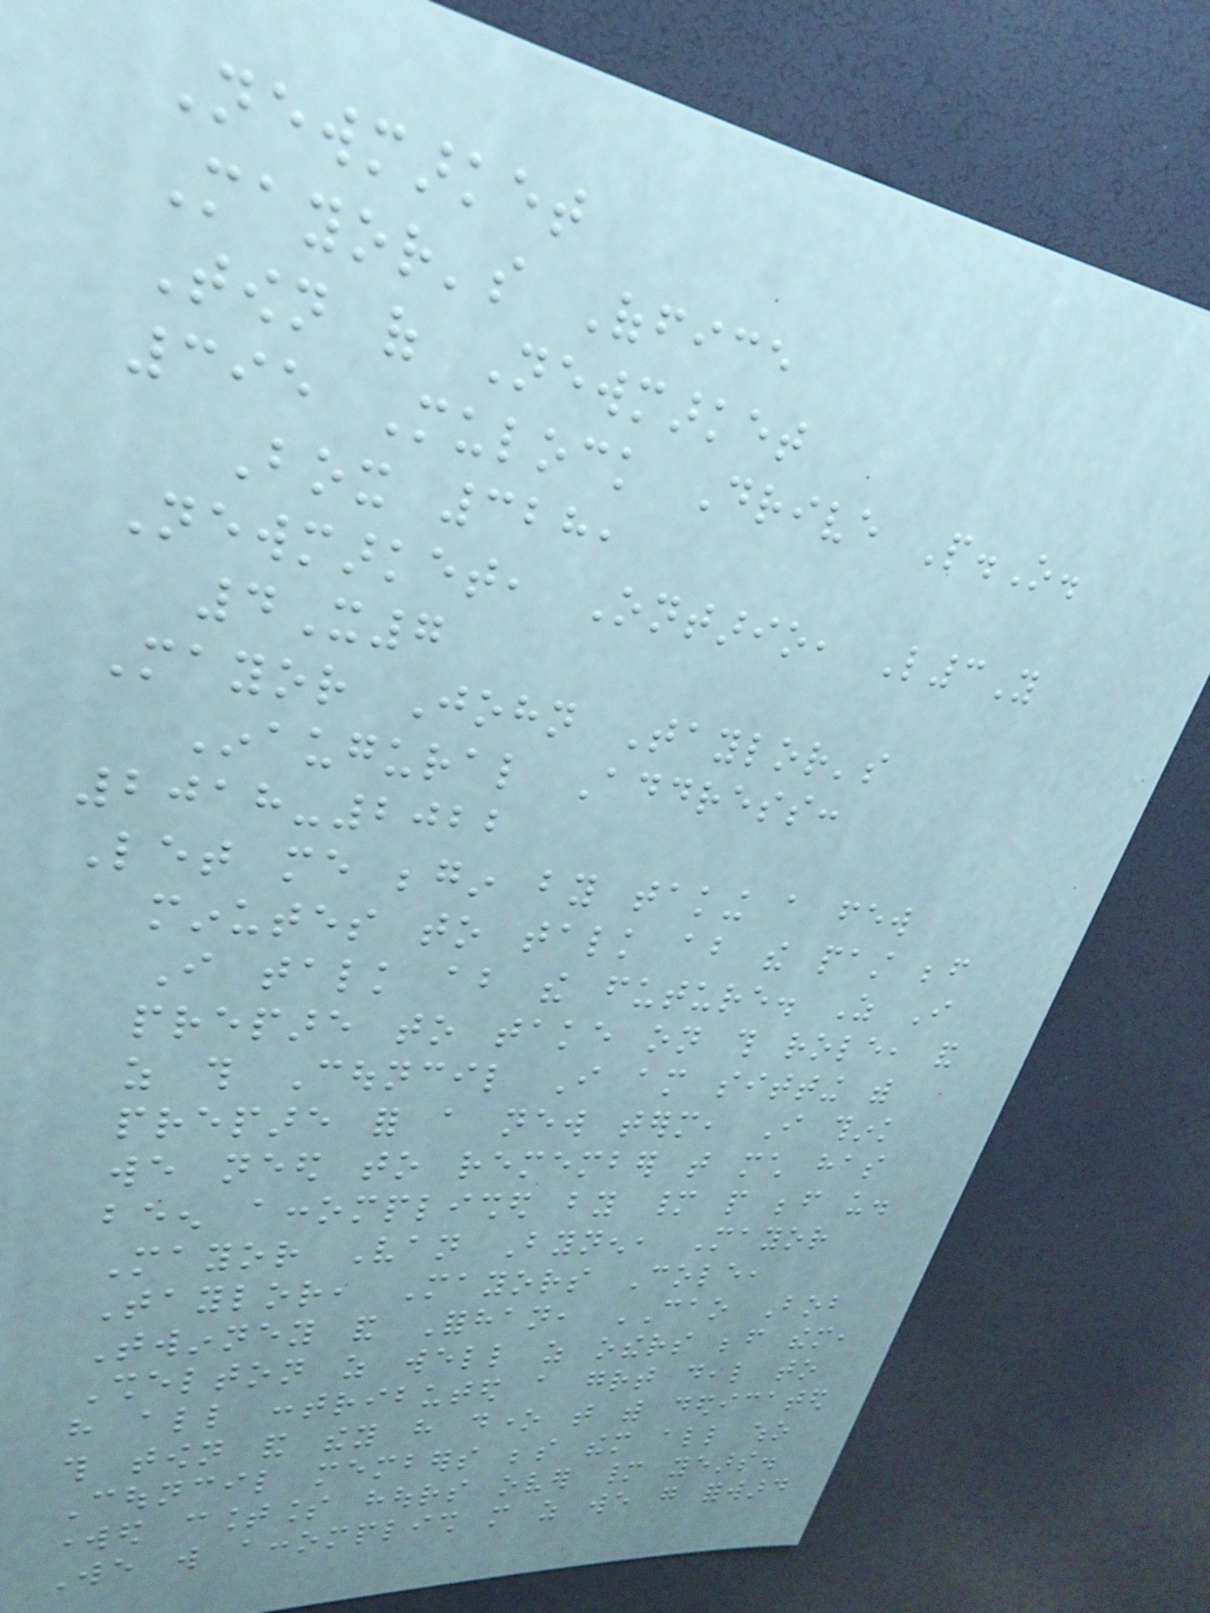Newmarket
Mayor's Office
Town of Newmarket
395 Mulock Drive P.O.
Box 328,
Newmarket, Ontario, L3Y
4X7
Mayor John Taylor's
Inaugural Address:
2018-2022
Let me begin by taking a few
minutes to talk about the past before
I talk about the future. As I
prepare to take on this role, and
as this Council I am sitting with
prepare for a new term, I think
we need to remember that much has
been accomplished by many people before us.
Mayor Van Bynen, Mayor
Taylor, Mayors Cole,
Twinney and Forhan, CAO Bob
Shelton as well as others before them,
have all contributed a great deal to
this town and they have done that with dedicated
Council members beside them all who
worked countless hours over many years.
We will accomplish more as we go forward
